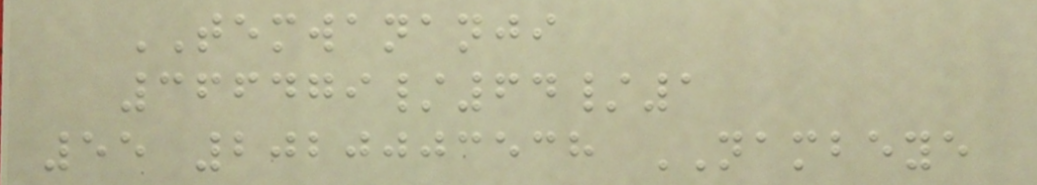TEMWANANJI
366479/64/1
55 2020003538 NAMBEYE
